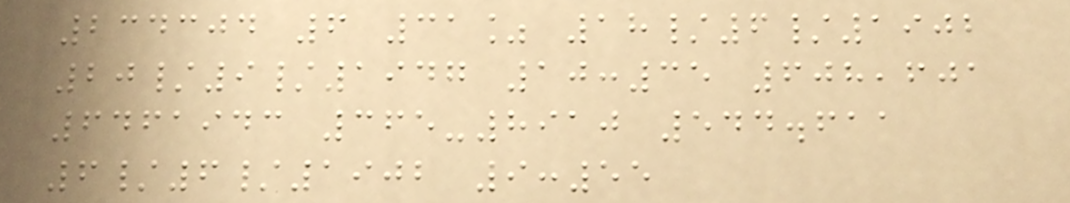234304 6 31% 18/6/1902
20/9/1947 10:35 608,601
6461943 365-8910 544.611
6/6/1902 9:55
